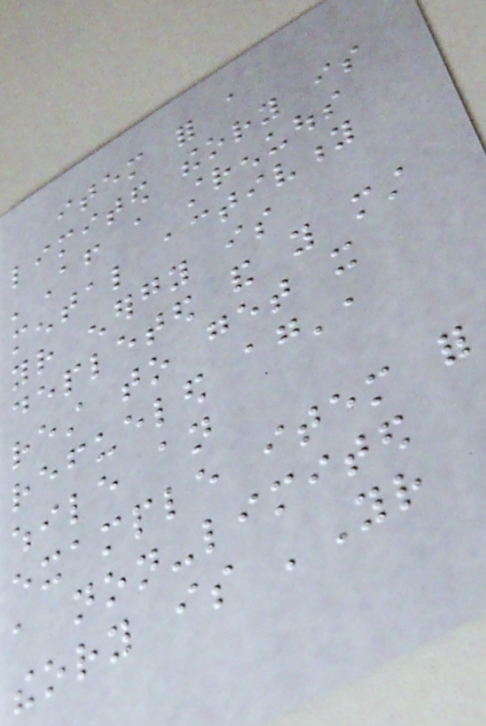item for a
limited theory is
'After a strenuous
mental activity
your energy is
depleted and you must
rest to get it
refueled again',
while an
example item for
a non-limited
theory is 'Your
